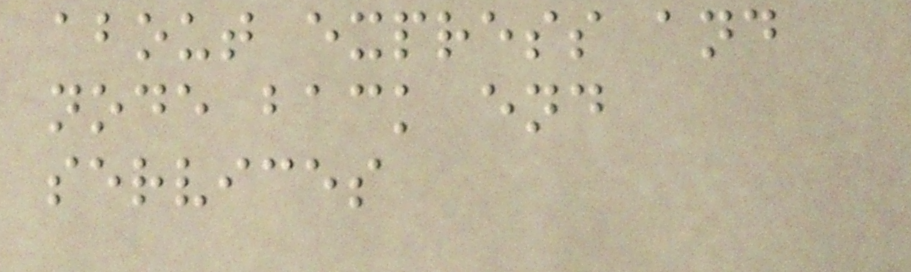about express and
node back end
services
